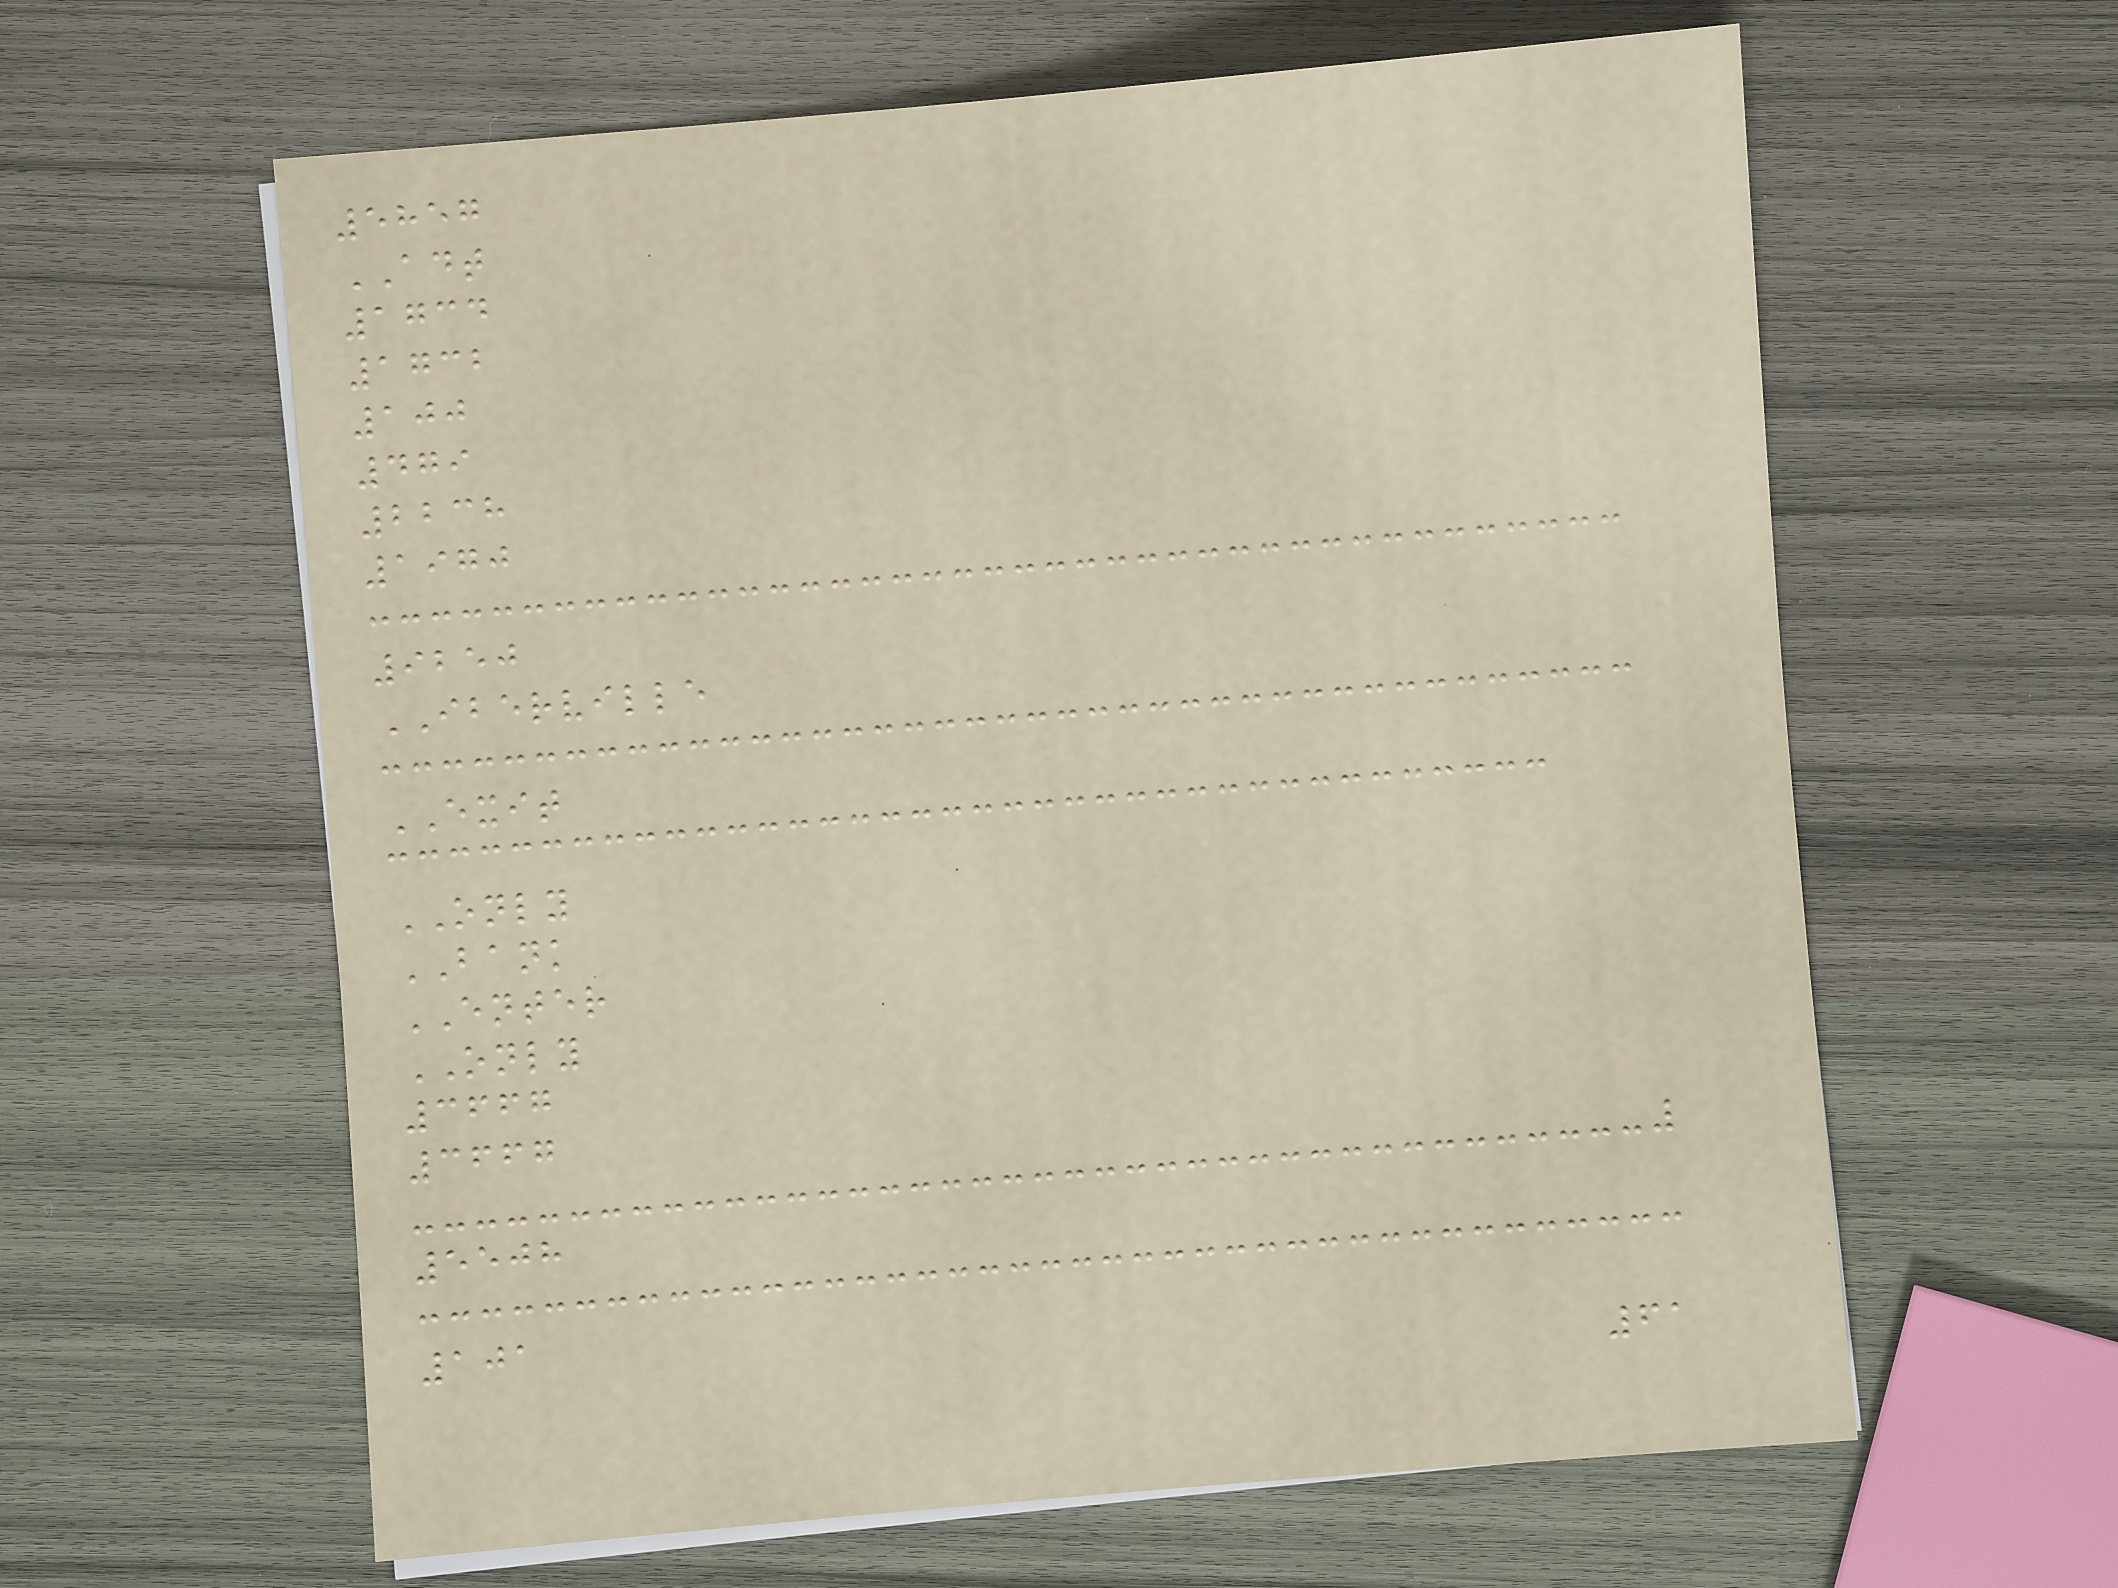5857
ADT
1734
1732
100
479
2238
1970
9250
IBERVILLE
EXIT
ONLY
BANK
ENTER
ONLY
3667
3667
5508
101
61
